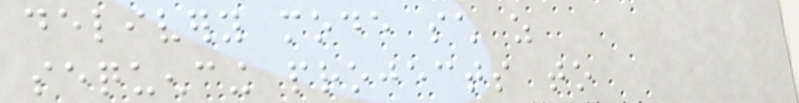delivery mode such as
sequencing projects to
